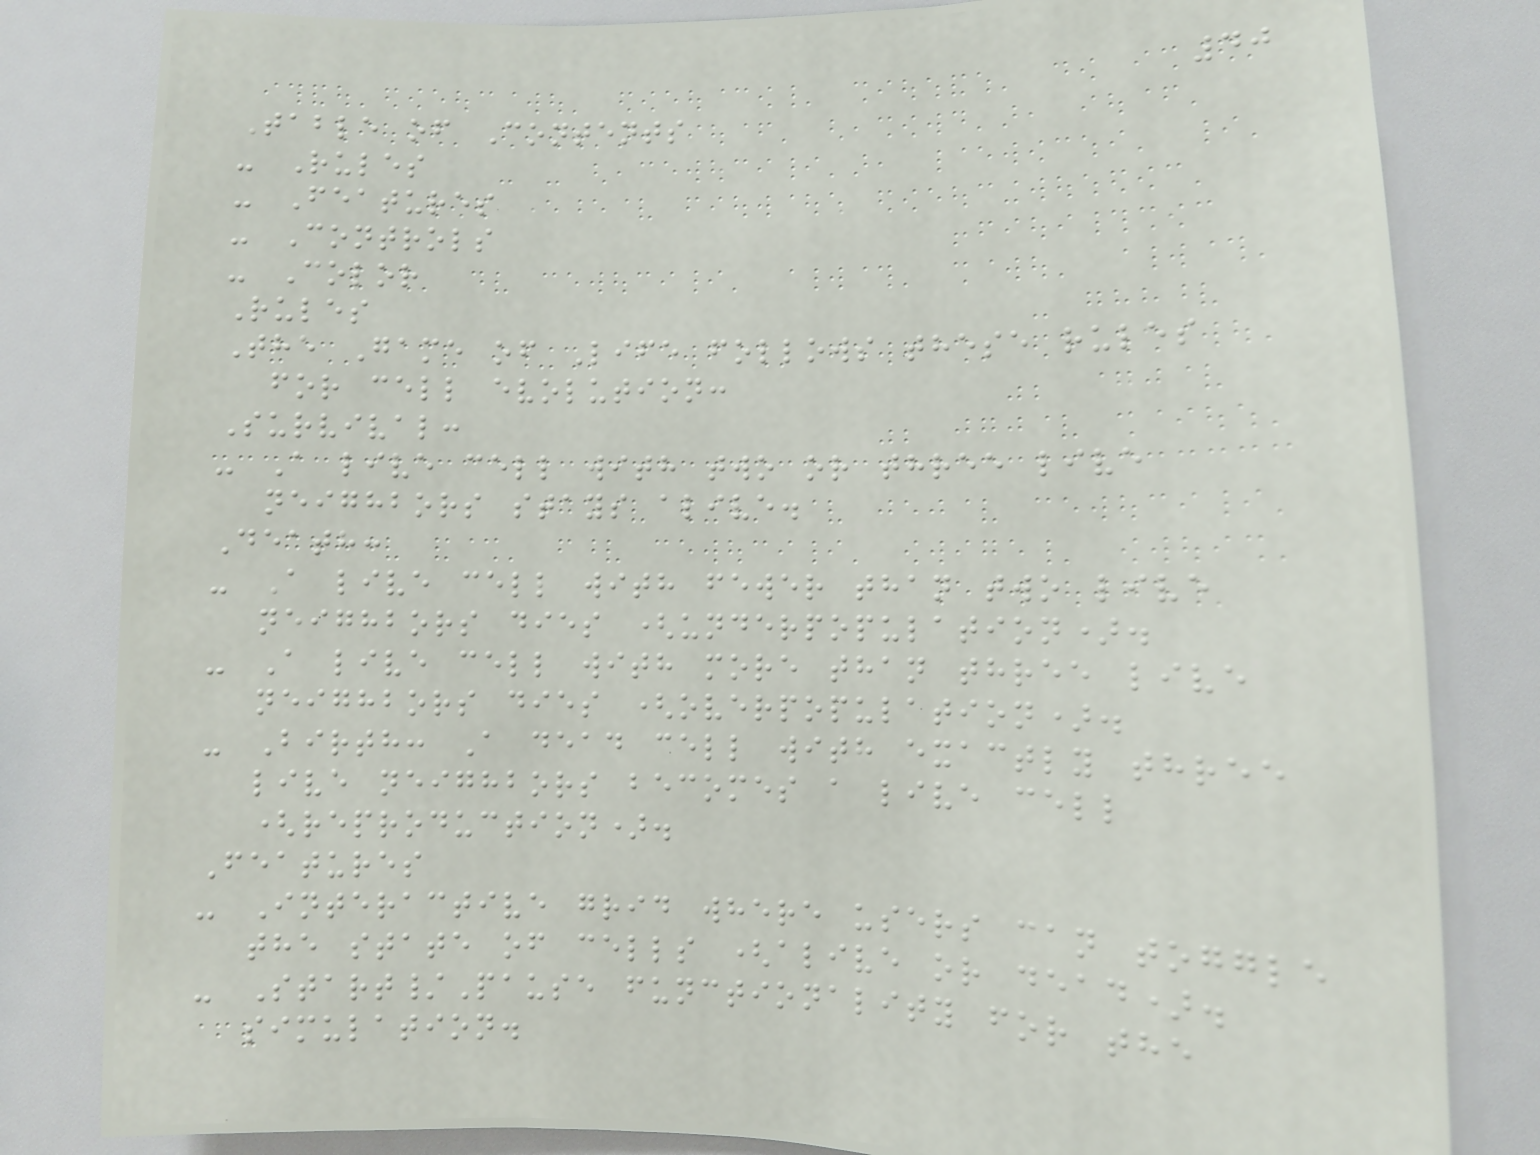40
Table of Contents
- Rules
- Features
- Controls
- Color
Rules
The Game of Life follows these rules
for cell evolution:
Survival:
- A live cell with two or three live
neighbors stays alive.
Death:
- A live cell with fewer than two live
neighbors dies (underpopulation).
- A live cell with more than three live
neighbors dies (overpopulation).
- Birth: A dead cell with exactly three
live neighbors becomes a live cell
(reproduction).
Features
- Interactive grid where users can toggle
the state of cells (alive or dead).
- Start/Pause functionality for the
simulation.
